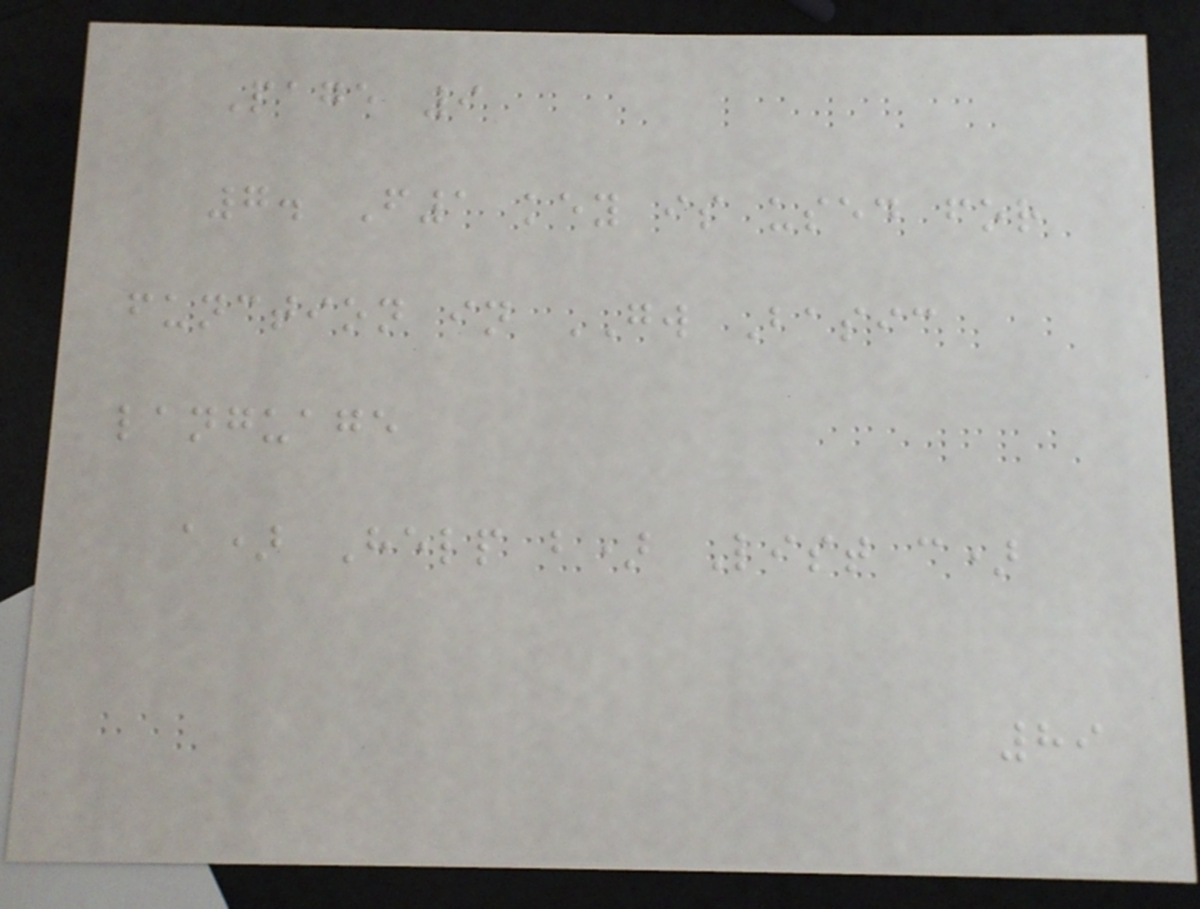Page 9
7. F1 key is used for
function in GW Basic
language
a) Help b) List c)
89
